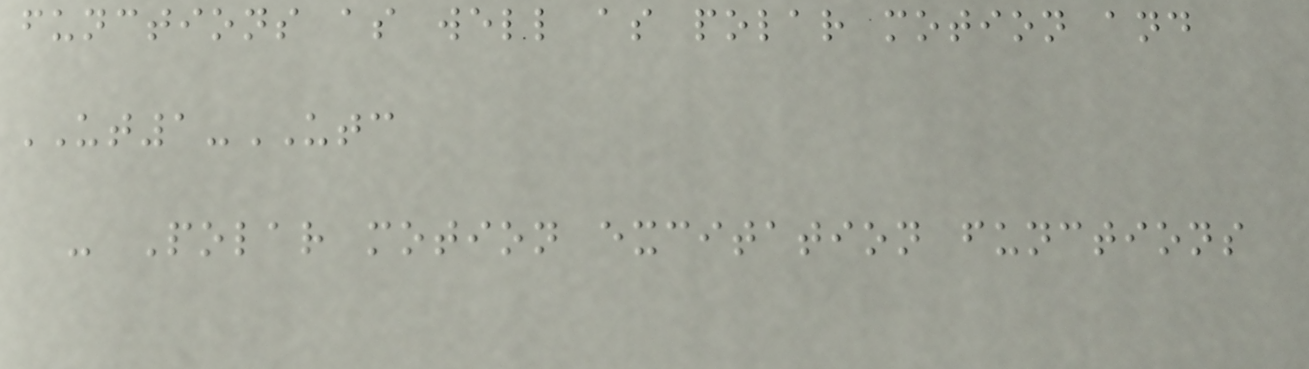functions as well as polar motion and
UT1-UTC
- Polar motion excitation functions
